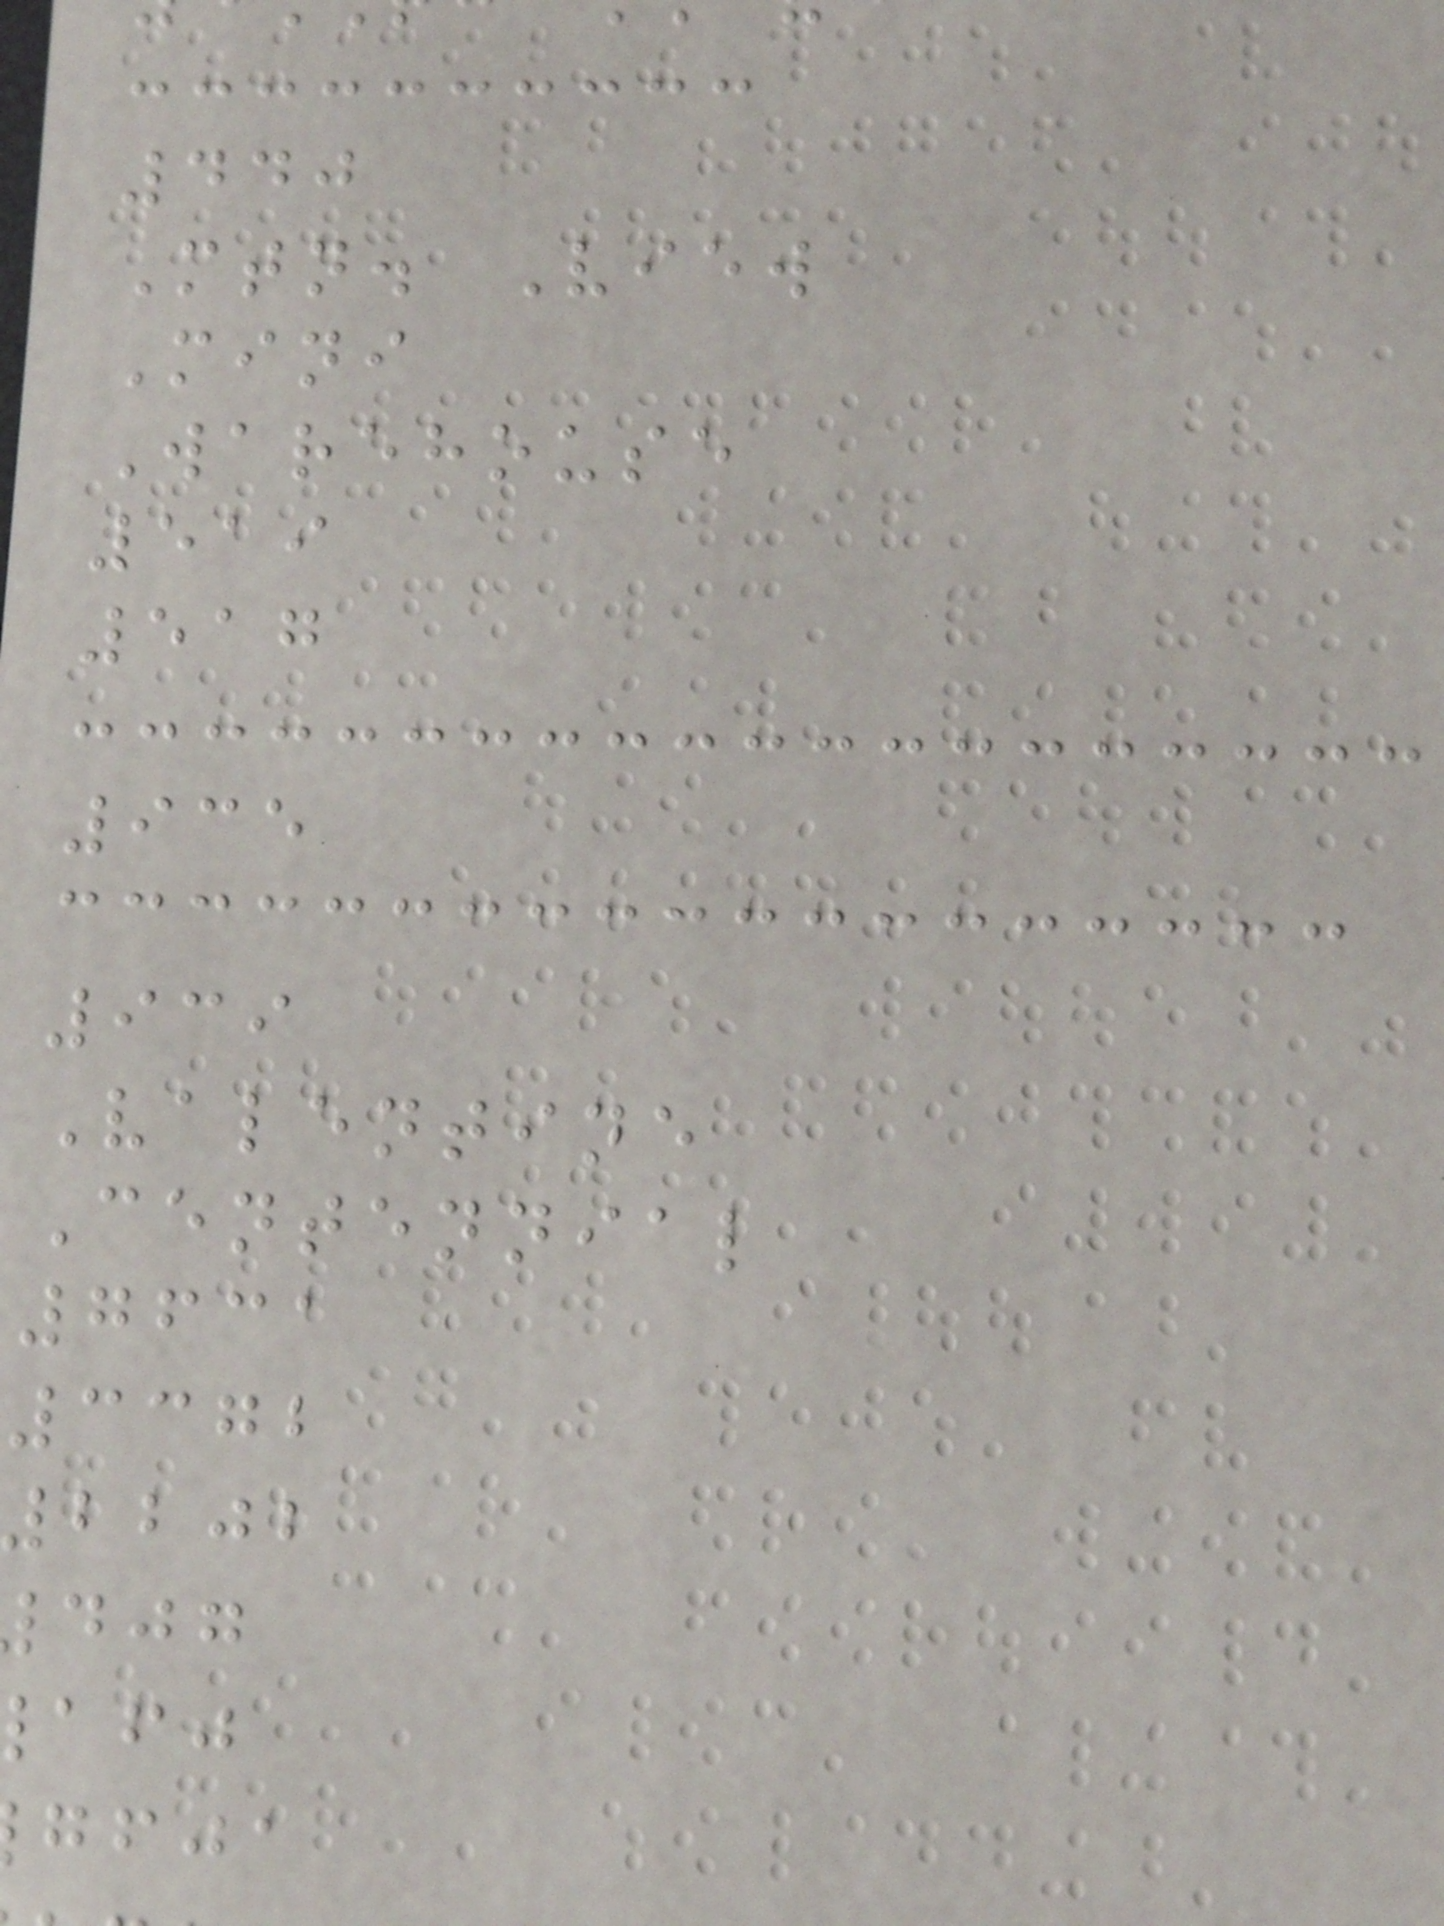440
Mtn. View
Mini
Warehouse
519
517
935
939
Valentine
Centennial
7631
3372
bbjb
gfja
